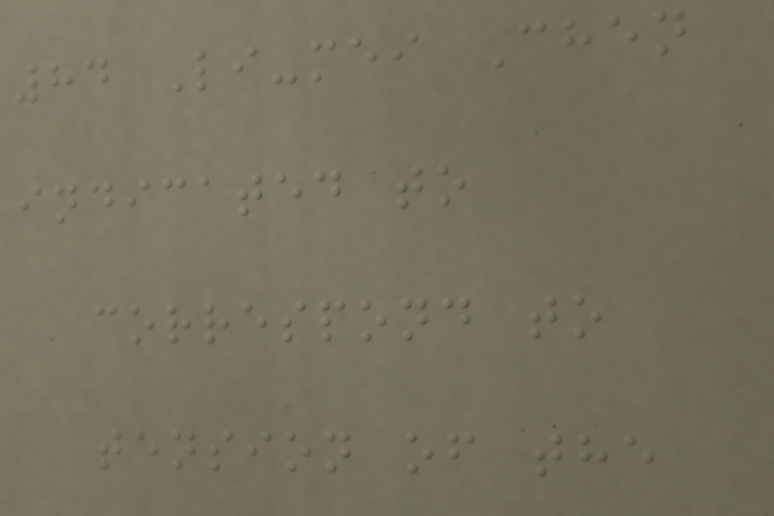84 Li-mei Chen
indicated to
correspond to
tension of the
